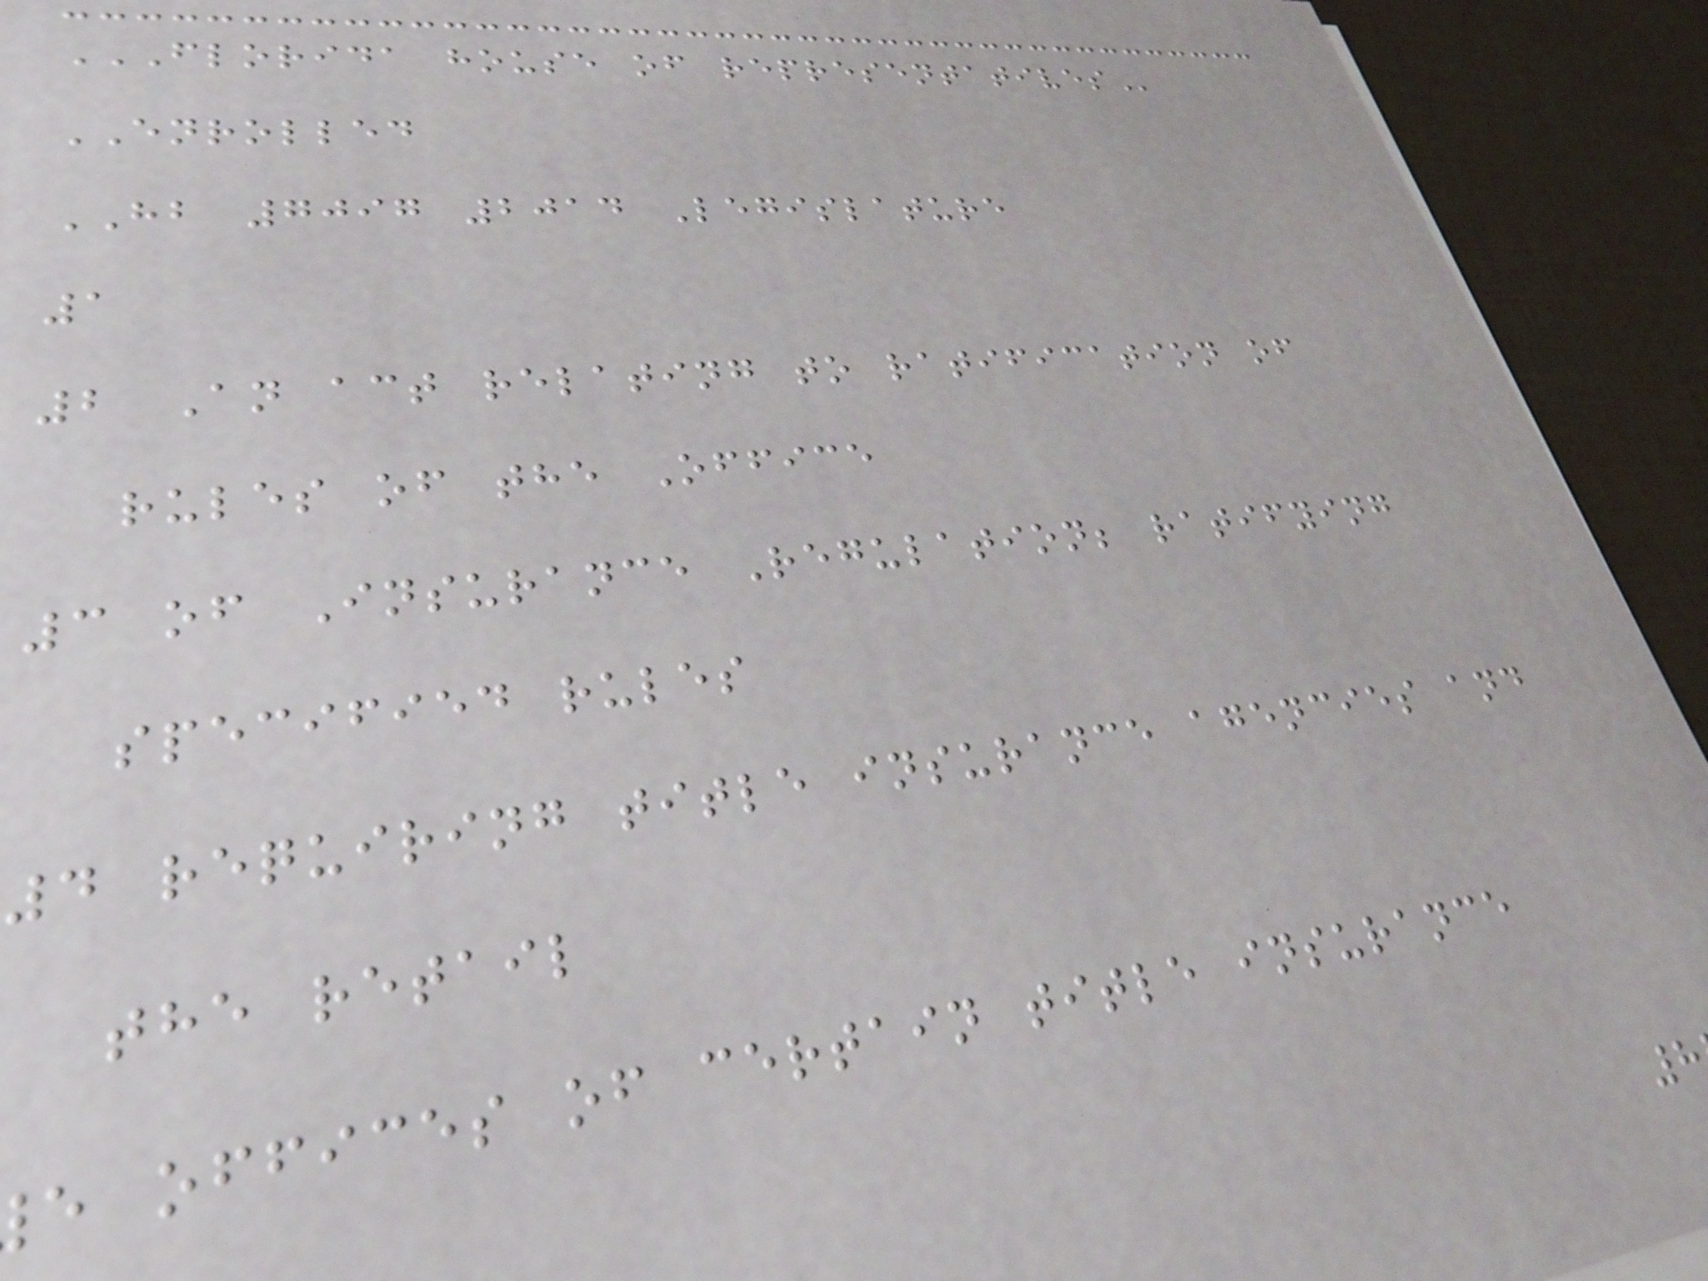FLORIDA HOUSE OF REPRESENTATIVES
ENROLLED
HB 7097 2014 Legislature
1
2 An act relating to ratification of
rules of the Office
3 of Insurance Regulation; ratifying
specified rules
4 requiring title insurance agencies and
the retail
e offices of certain title insurance
